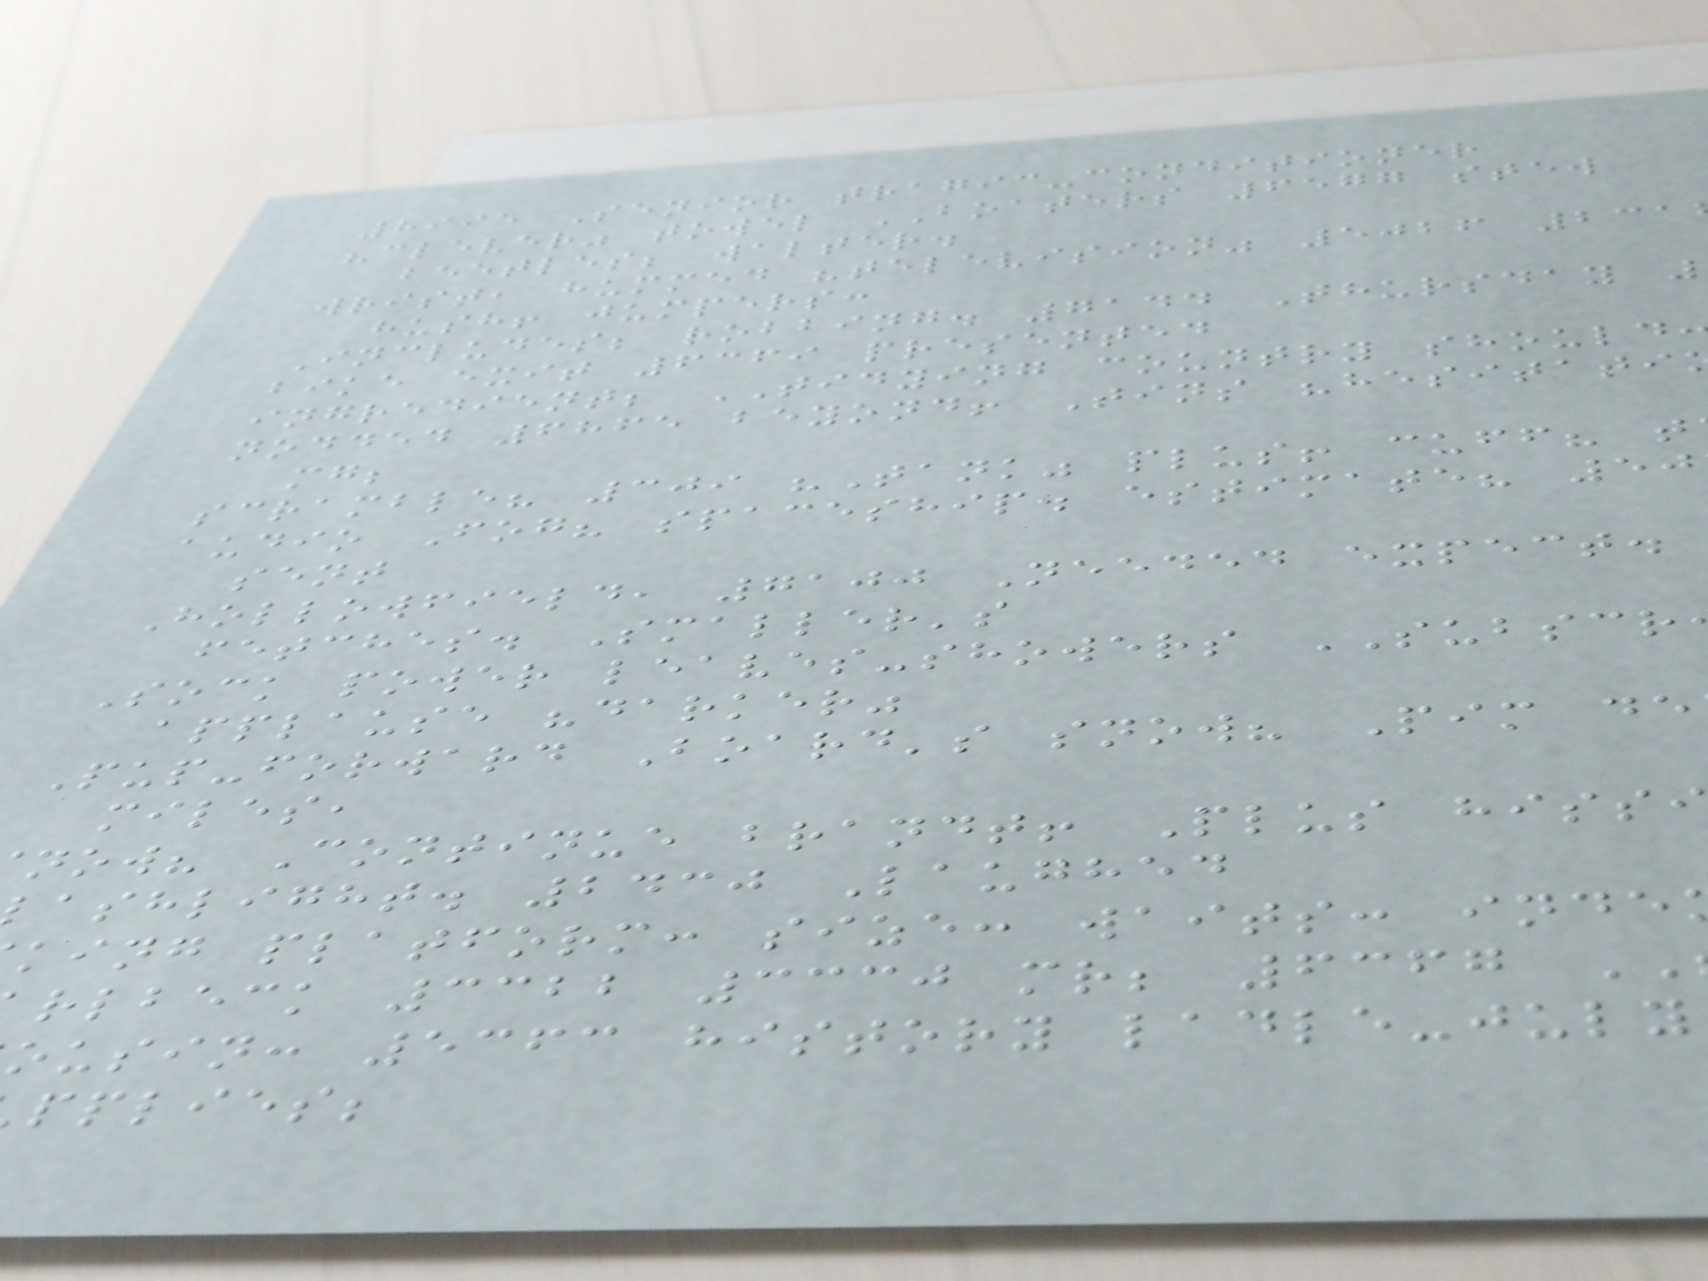8995 Senior tragic-conditioner
"clever" towel BOATERS 6577 stew
beetles; walter.
wrist, hummed "television" 5026 231
hush! jumpers:
Includes; robbing. 7144 Thursday
bike exit 6369 presented
ingredient; TIDYING country should
nodded 6865 beyond! Tins "hesitati
mg;
scramble? 309 "Tank" plus! cuff? t
audio Fog? spaceship. estimate? 50
sent
Hollowfield, 7100 Needed expect.
fetches. Smaller's
Sock power leaves-showers SUBSCR
applause "darker"
Pup-forward Board's snow? Pim de
miles,
now? Continue brandt! Plus hiss
ashlight. 2430 Laughed
king platform: size: waits: inde
rlbeck 3322 3330 mr; 6367
ousin: 5363 history ladle-july
pplies;
